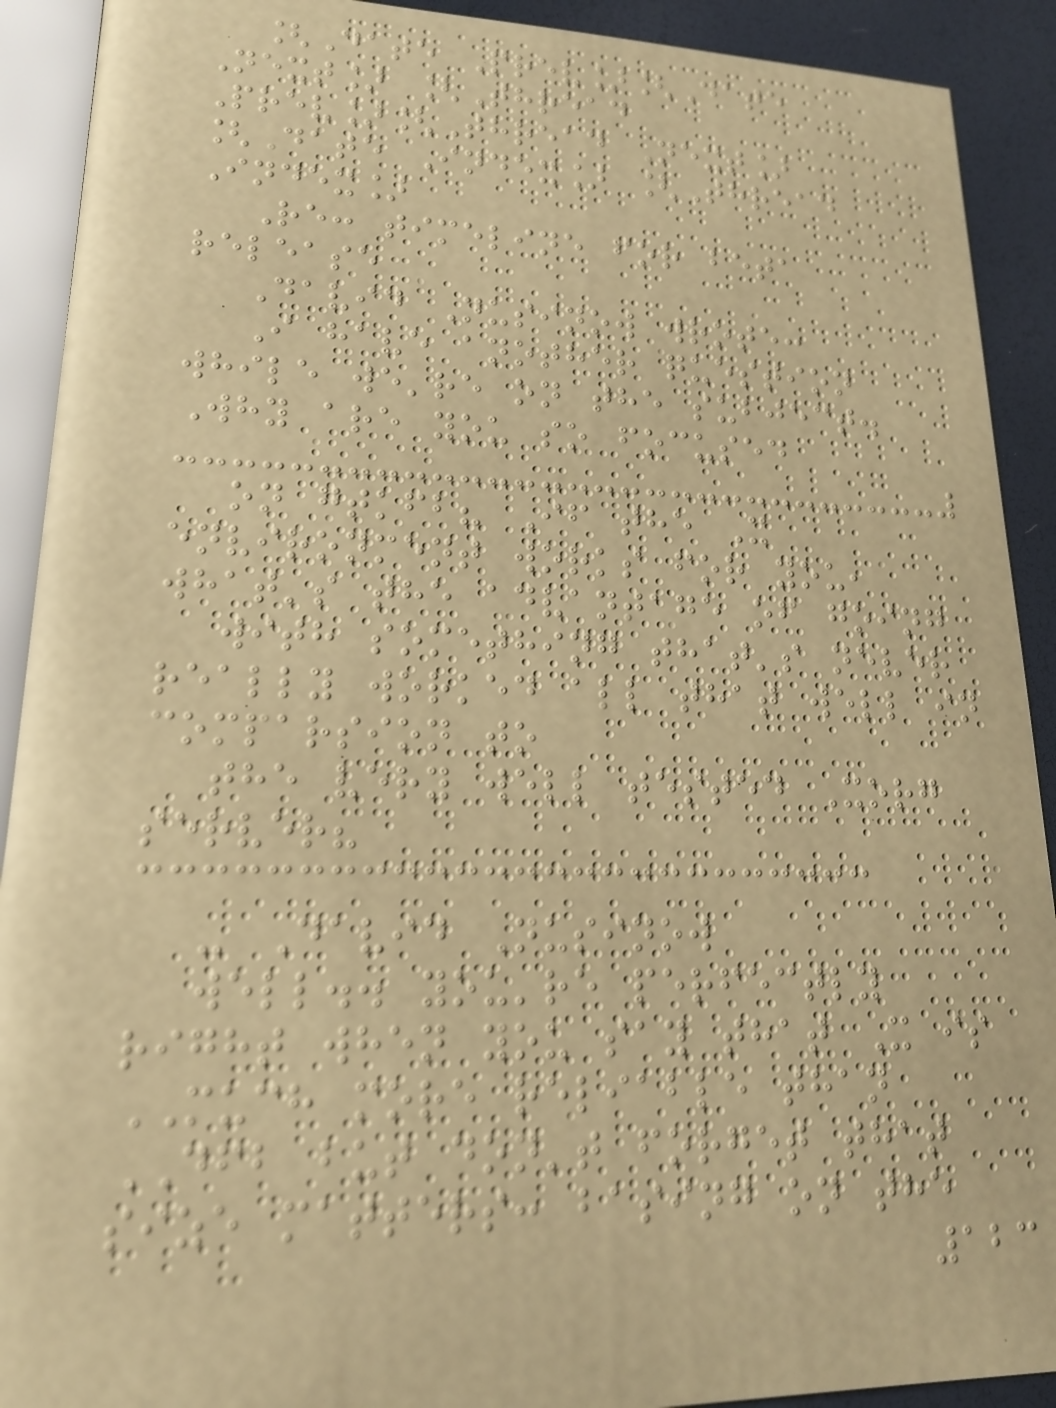[Date Prev][Date
Next] [Thread
Prev][Thread Next]
[Date Index] [Thread
Index]
Re: timeline for beta
release
David Nusinow wrote:
I have another question
while we're on the subject.
Why are you so focused
on gtkfb? If the X
environment works for you,
what's the advantage of going
with something that's never
really worked all that well in
comparsion to
the very well tested Xorg
server?
- David Nusinow
well.. you're perfectly
right when you say that X is
MUCH more reliable than
DFB but don't forget that
size matters: basing on the
123
